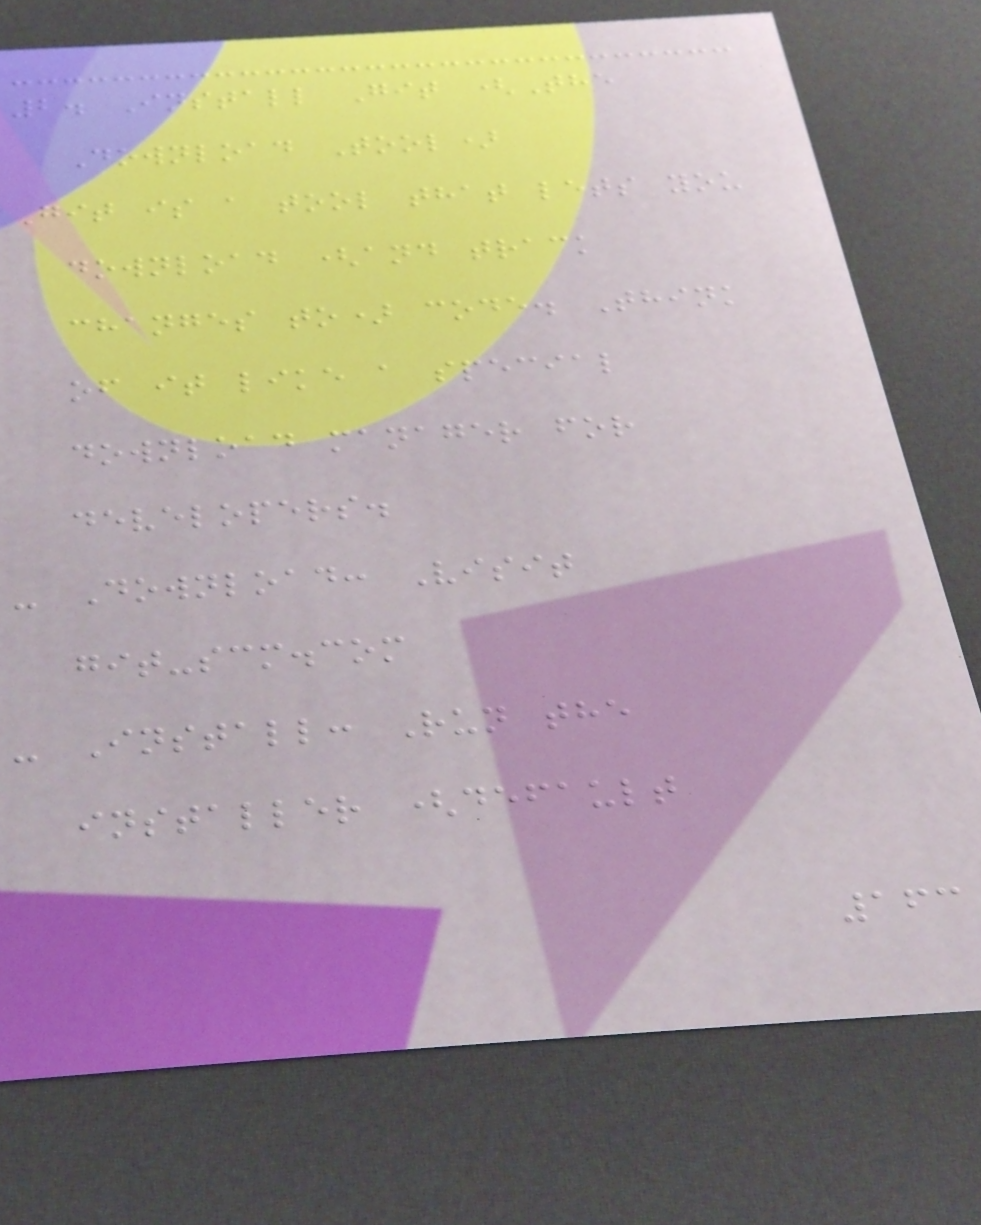2. Install Git (The
Download Tool)
Git is a tool that lets you
download (and track
changes to) code. Think
of it like a special
download manager for
developers.
- Download: Visit
git-scm.com
- Install: Run the
installer (default
163
